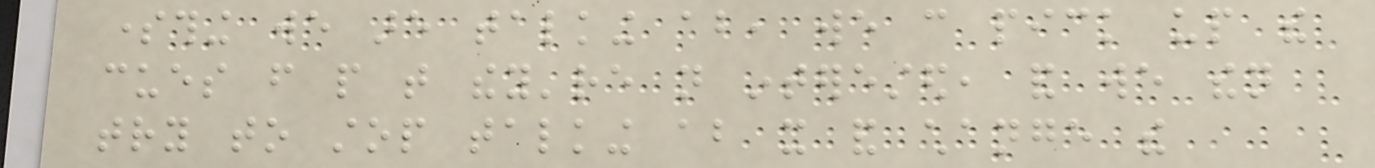something we are talking about, we can pick up the
cues from people that they're not interested, and we then
try to stop talking about it and change the
